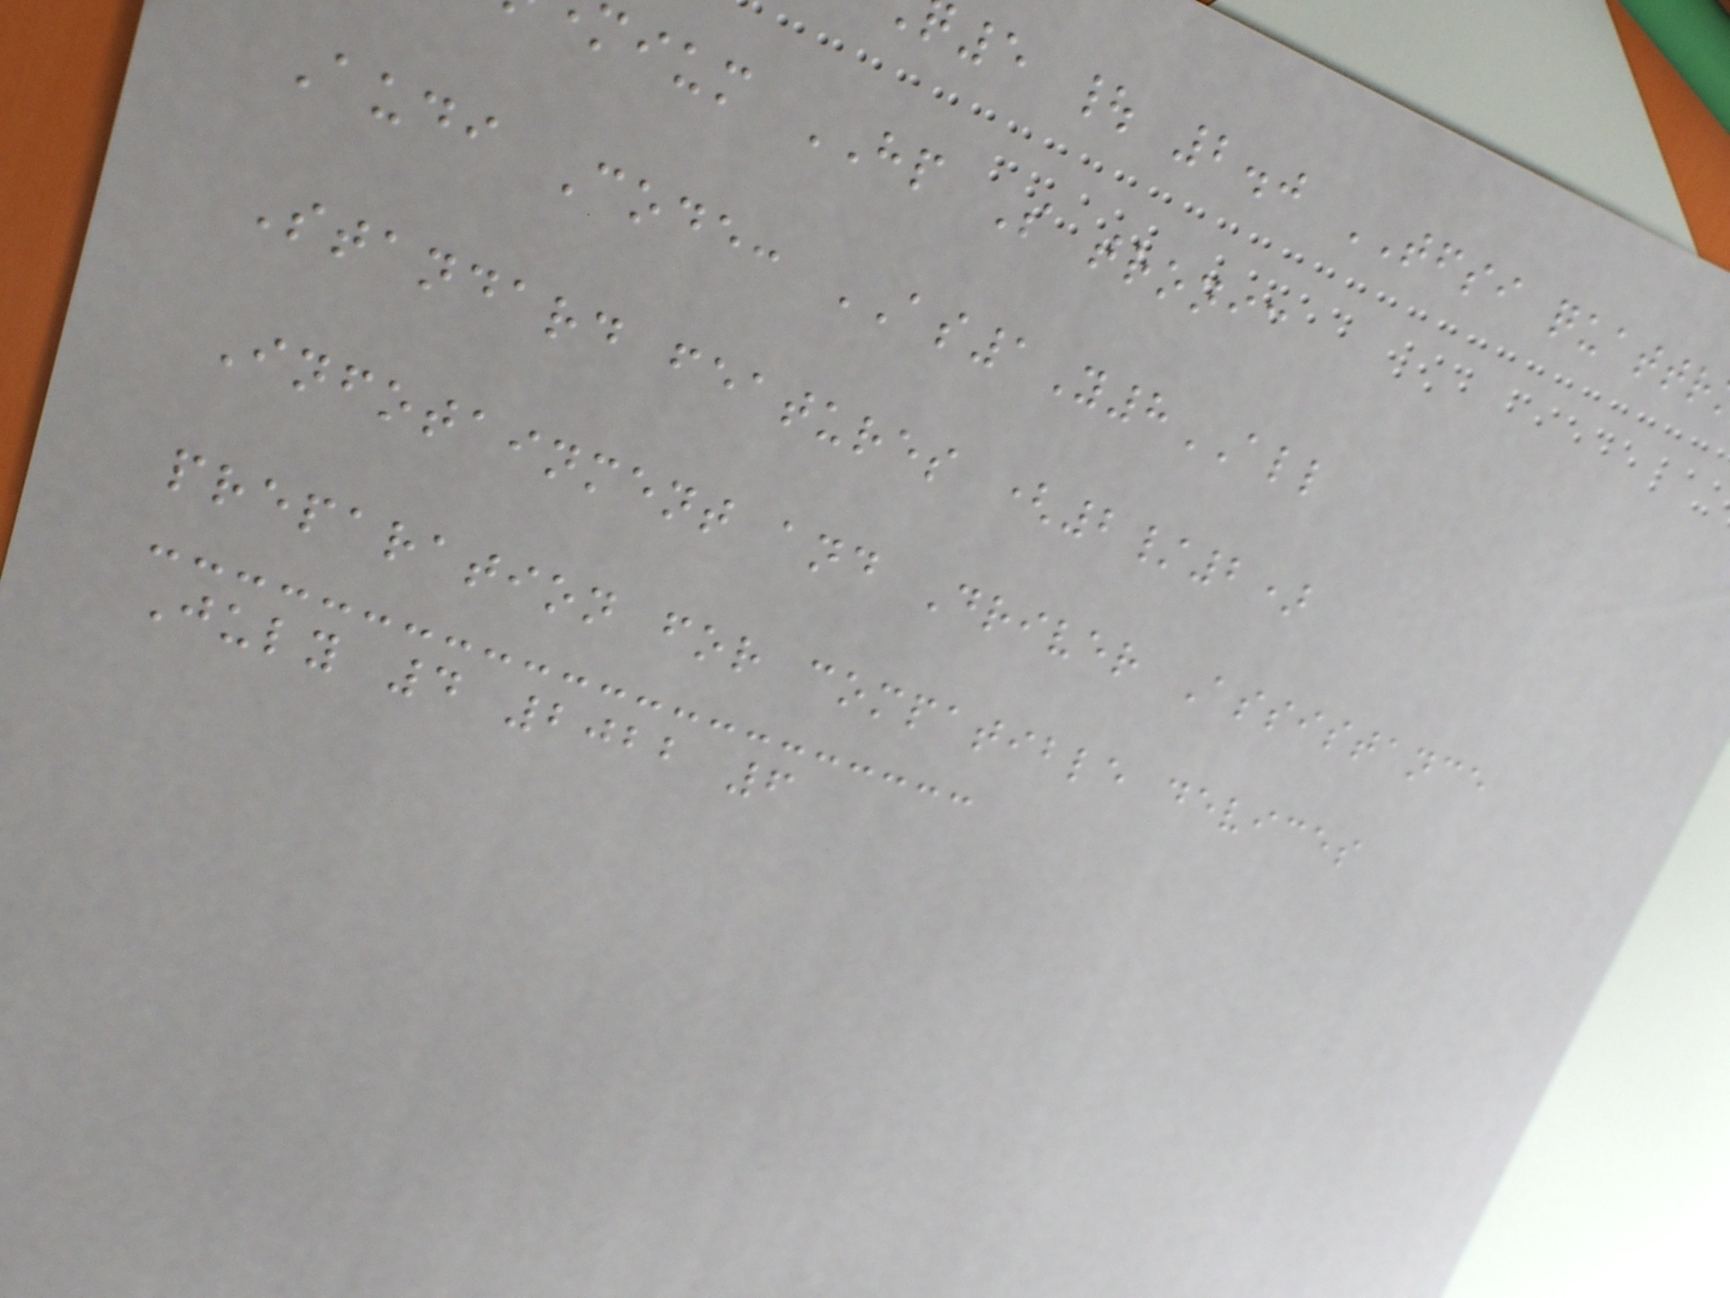5 | 2.0 TFSI quattr
mium HP S tronic
Audi Code: AS1Y8ALL
Standard features (2/2)
Infotainment and Driver Assistance
preparation for compatible devices
July 4 2022 6
